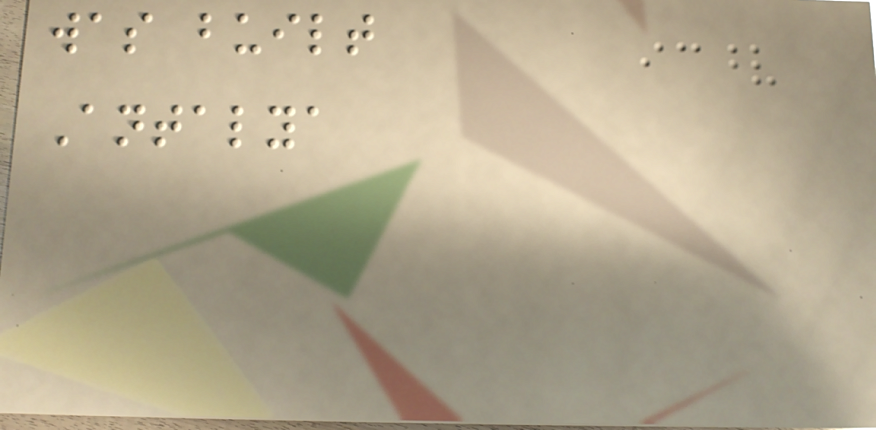was built
Antalya
